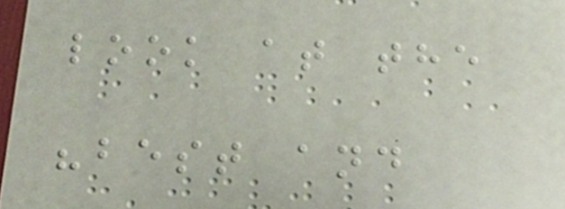look at the
"best and
